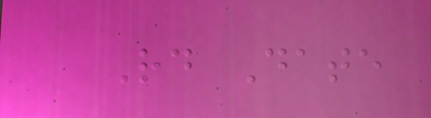Rd Date
